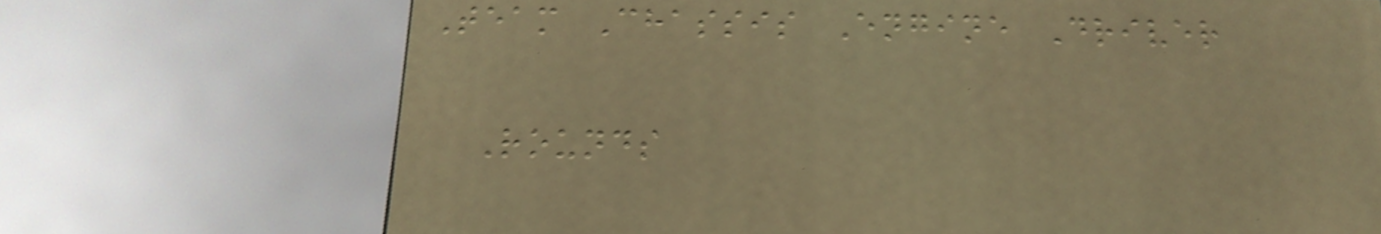Team Chassis Engine Driver
Rounds
